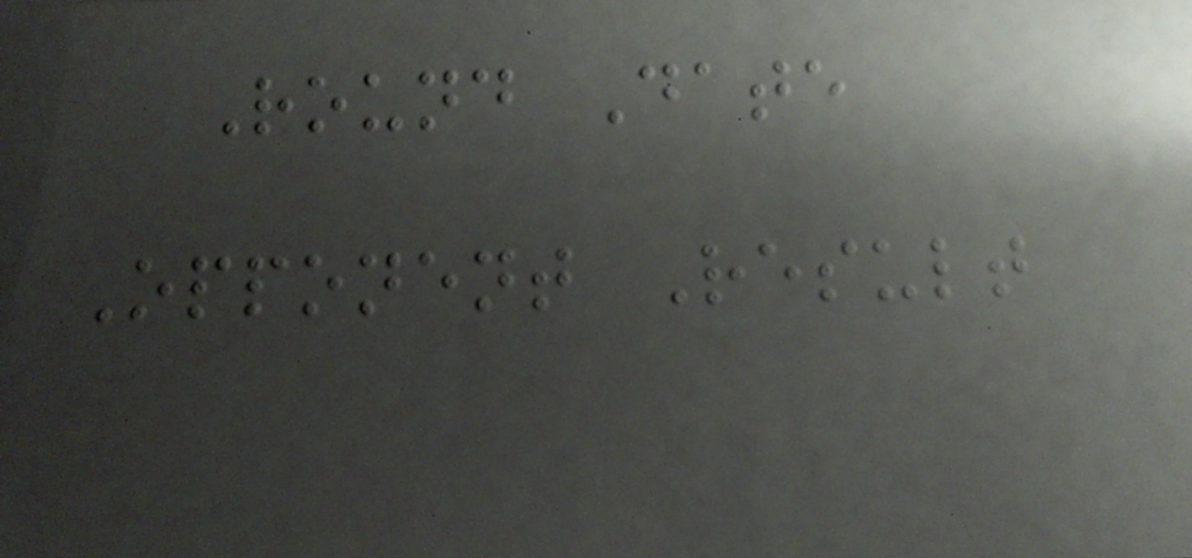Round Date
Opponent Result
